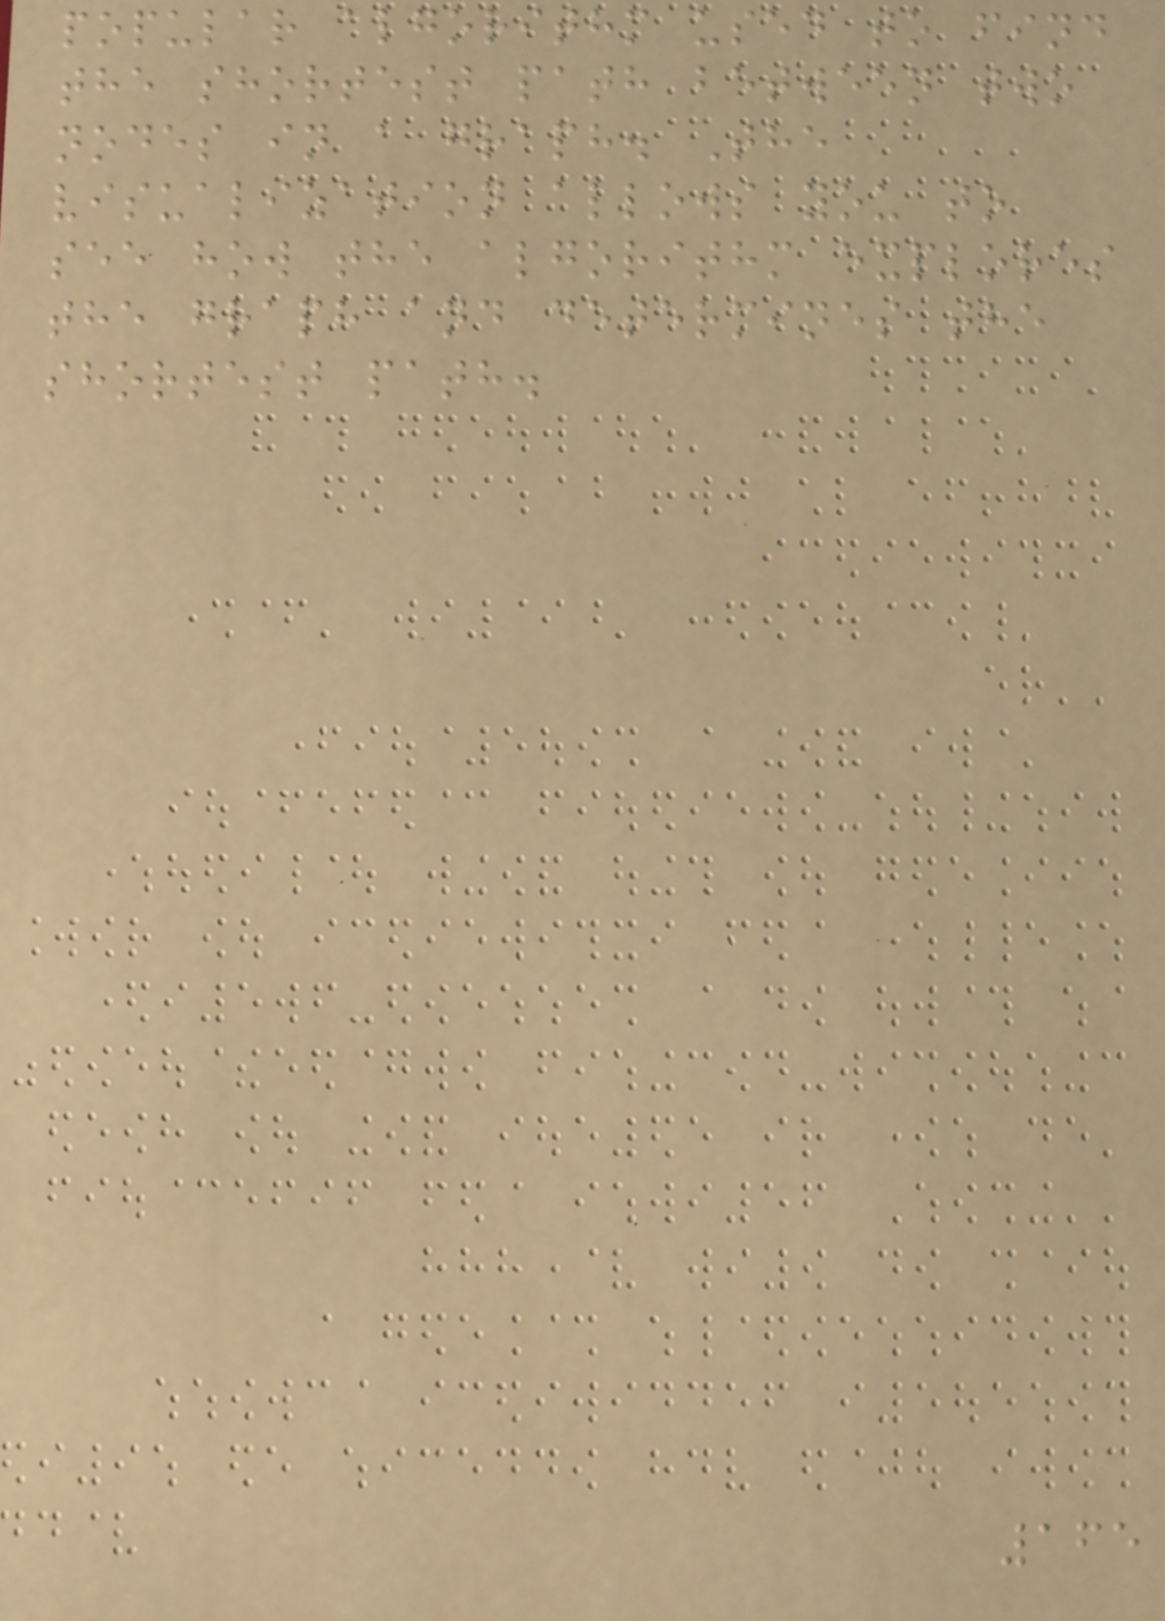popular algorithm used to find
the shortest path between two
nodes in a graph. The
visualization allows you to
see how the algorithm explores
the graph and determines the
shortest path.
165
